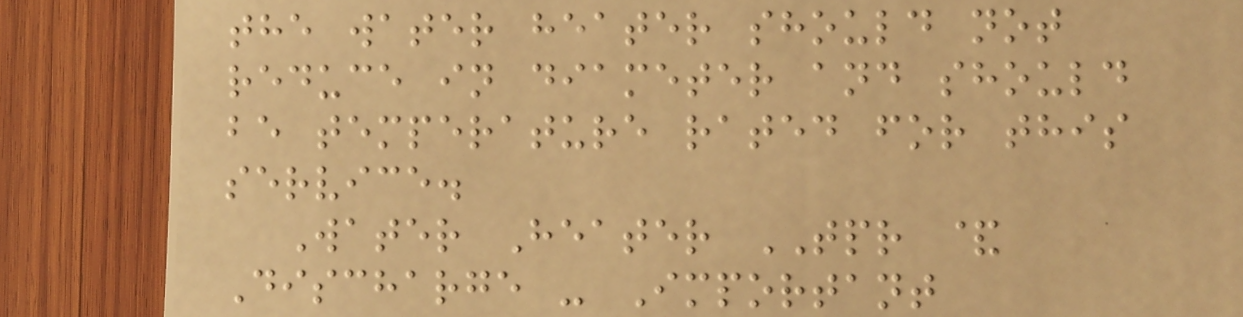the water heater should not
reduce in diameter and should
be temperature rated for this
service.
Water Heater TPR &
Discharge - Important
